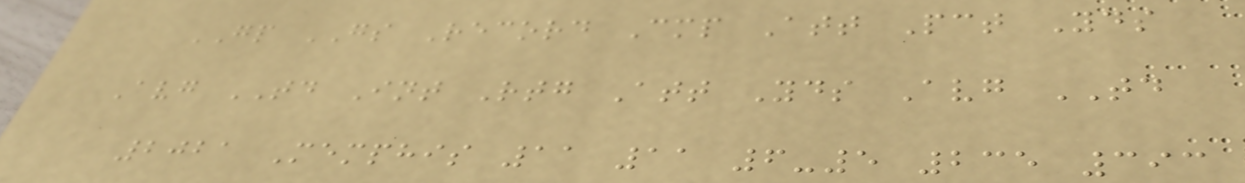GP GS Record Cmp Att Pct Yds
Avg TD Int Rtg Att Yds Avg TD
2021 Memphis 11 11 6-5 235 393
